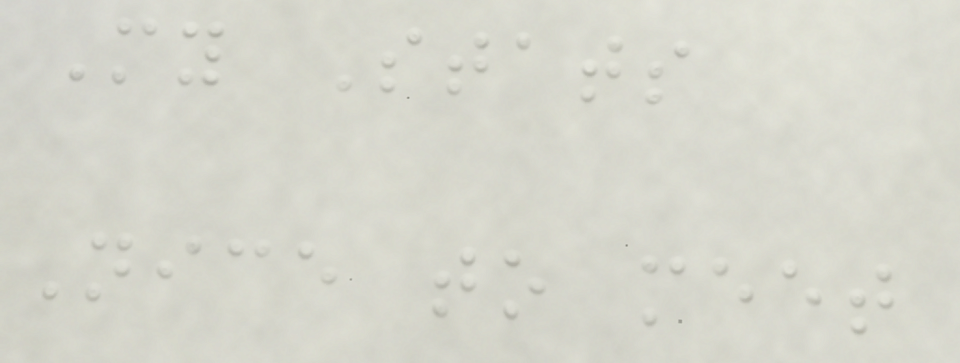My Stats
Nice to meet
